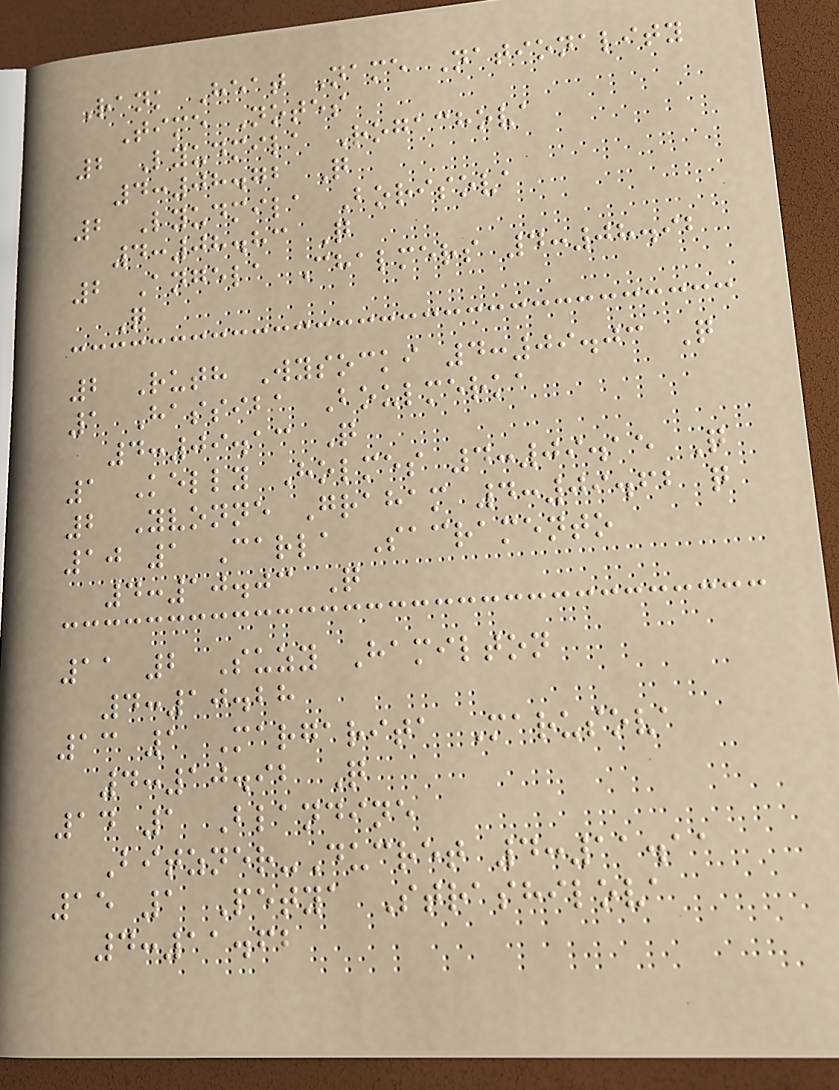Rank Heat Name Nationality
Time Notes
2 Lyudmila Rogachova
4:08.72 Q
2 Lyudmila Borisova
4:08.83 Q
2 Angela Chalmers 4:08.92
Q
2 Ruth Wysocki 4:09.03 Q
1 Hassiba Boulmerka
4:09.13 Q
1 Kelly Holmes 4:09.15 Q
2 Yvonne Graham 4:09.62 q
10 1 Carla Sacramento
4:10.03 Q
11 2 Suzy Hamilton
4:10.28
13 1 Margarita Marusova
4:10.92 Q
14 1 Blandine
Bitzner-Ducret 4:11.11
15 1 Petya Strashilova
4:11.62
